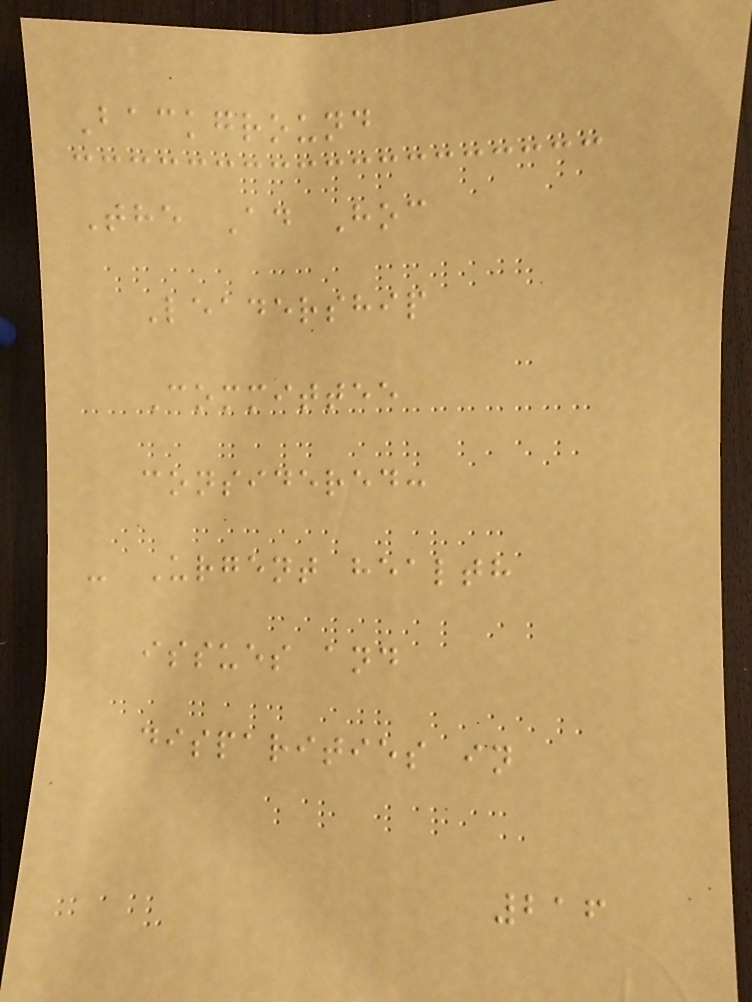Background
The Ad Hoc
Leadership
Committee
considered:
- Urgent health
issues and
disparities in
216
